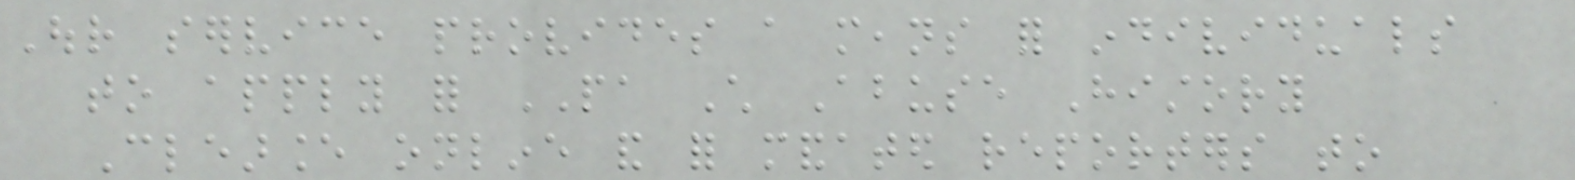Our service provides a means for individuals
to apply for PA Child Abuse History
Clearance online and for mandated reporters to
